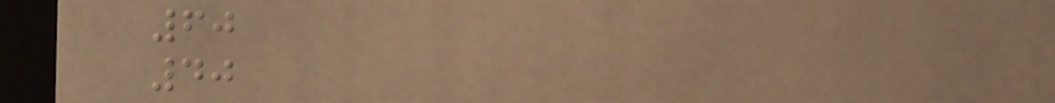60
40
